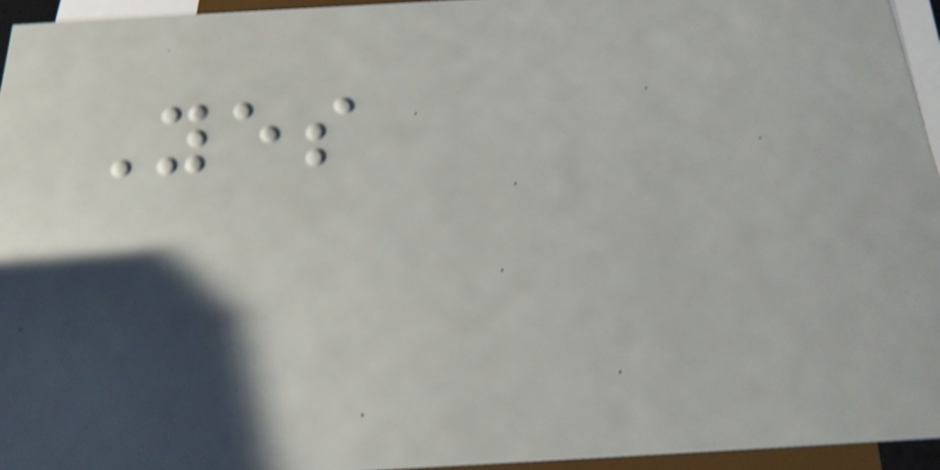Yes
